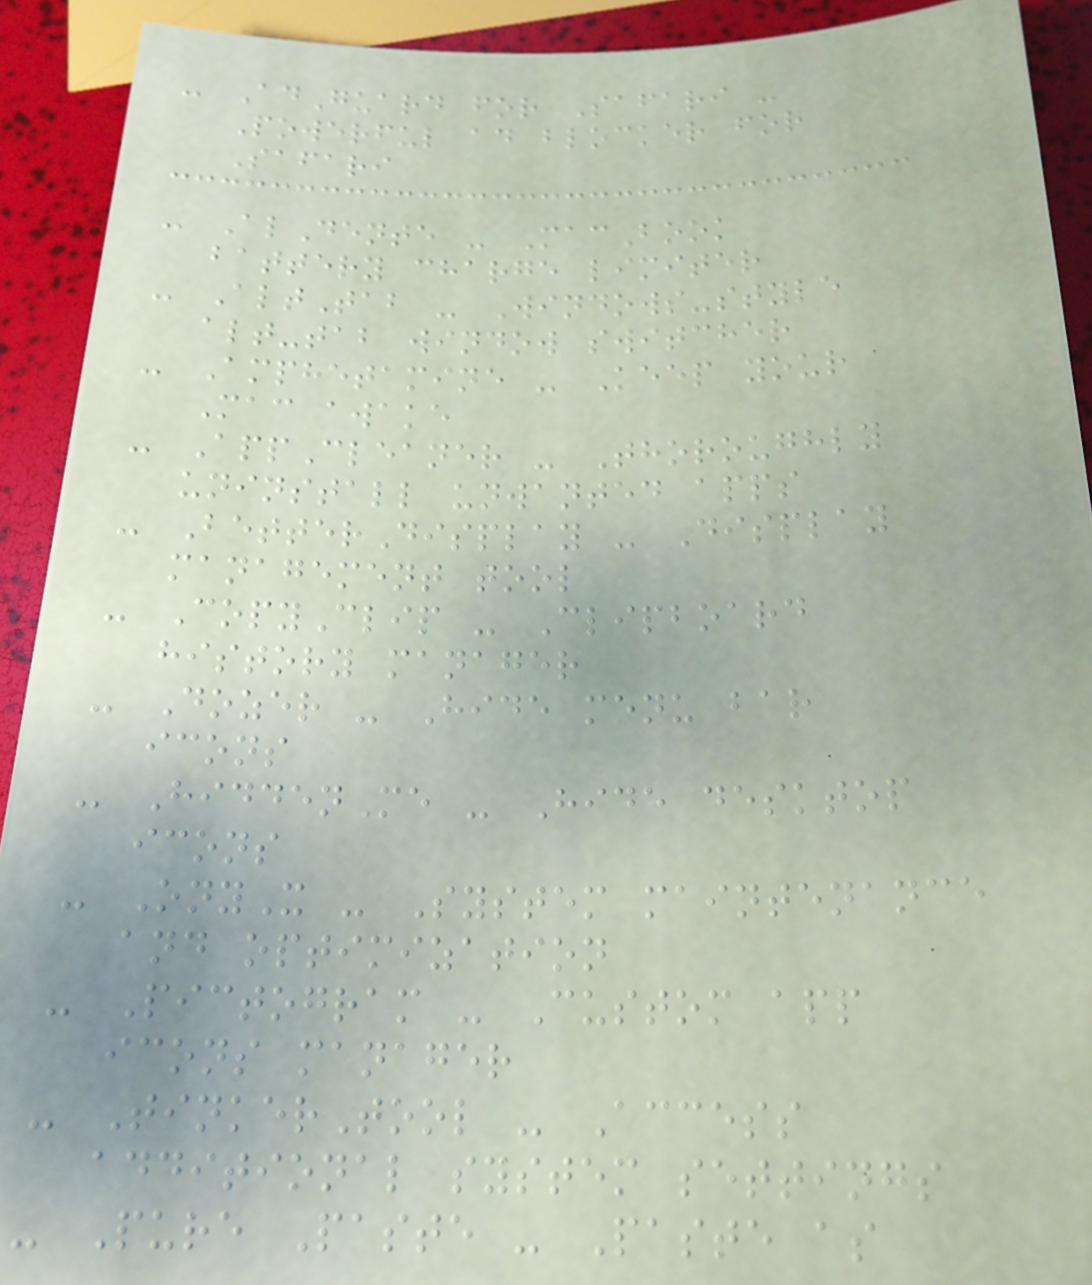- AdGuard for Safari -
Powerful ad blocker for
Safari
- AlDente - MacBook
battery charge limiter
- AltTab - Windows-style
alt-tab window switcher
- Amphetamine - Keep your
Mac awake
- AppCleaner - Thoroughly
uninstall unwanted apps
- BetterDisplay - Display
management tool
- CopyClip - Clipboard
history manager
- Dozer - Hide menu bar
icons
- HiddenMe - Hide desktop
icons
- OnyX - System maintenance
and optimization
- Pictogram - Custom app
icons manager
- TinkerTool - Access
additional system settings
- Pure Paste - Paste as
